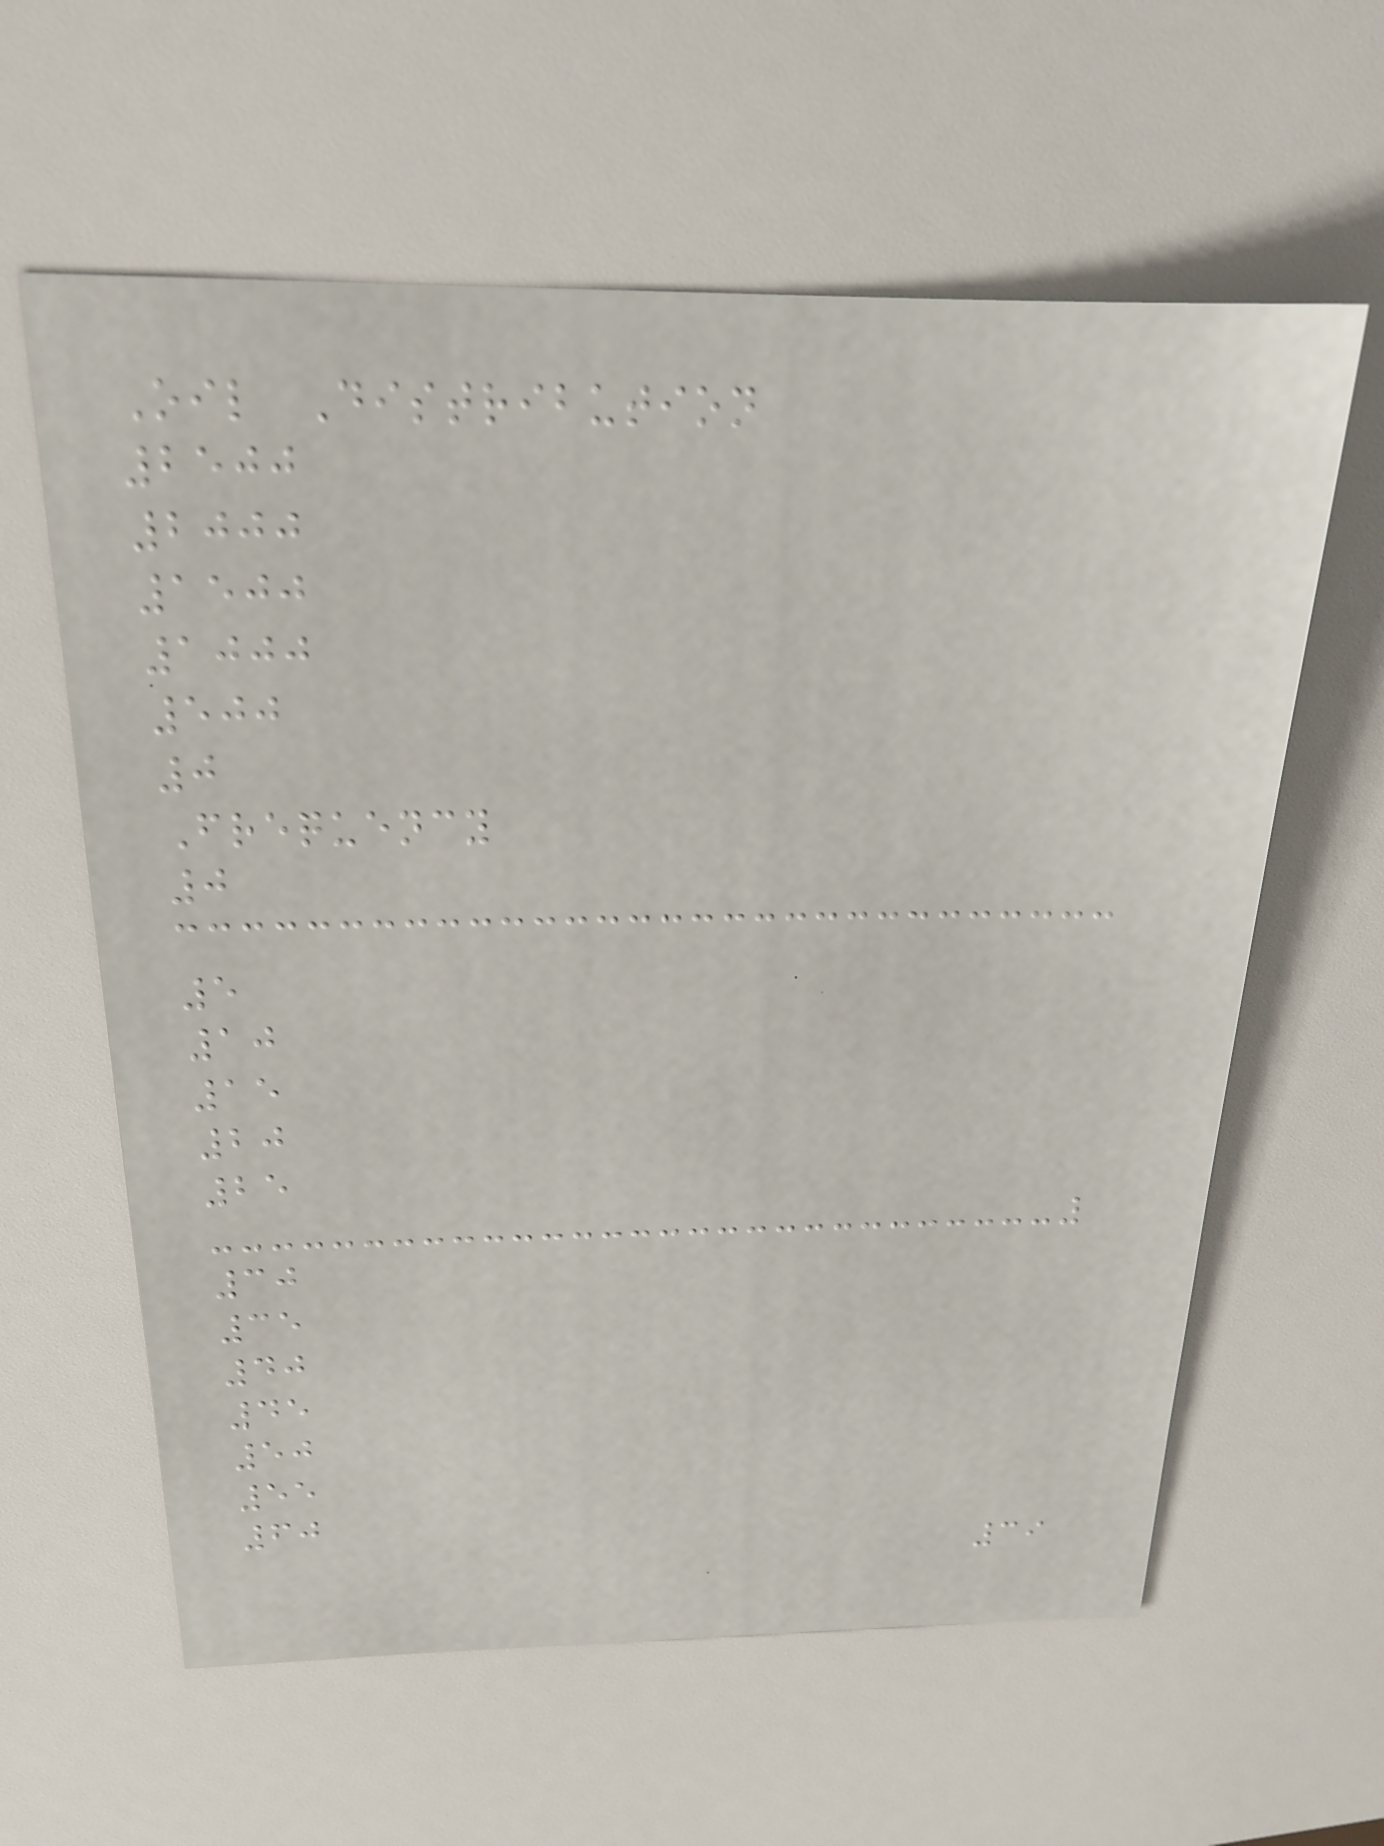Oil Distribution
2500
2000
1500
1000
500
0
Frequency
0
5
10
15
20
25
30
35
40
45
50
55
60
39
